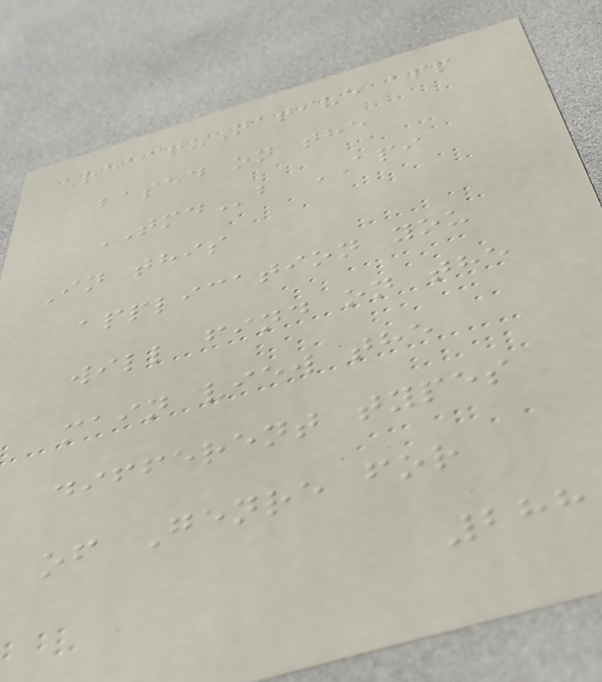React-Native app
based on the
TMDb API
In this
application you
will find on the
main view the
different types
of Genre for
288
